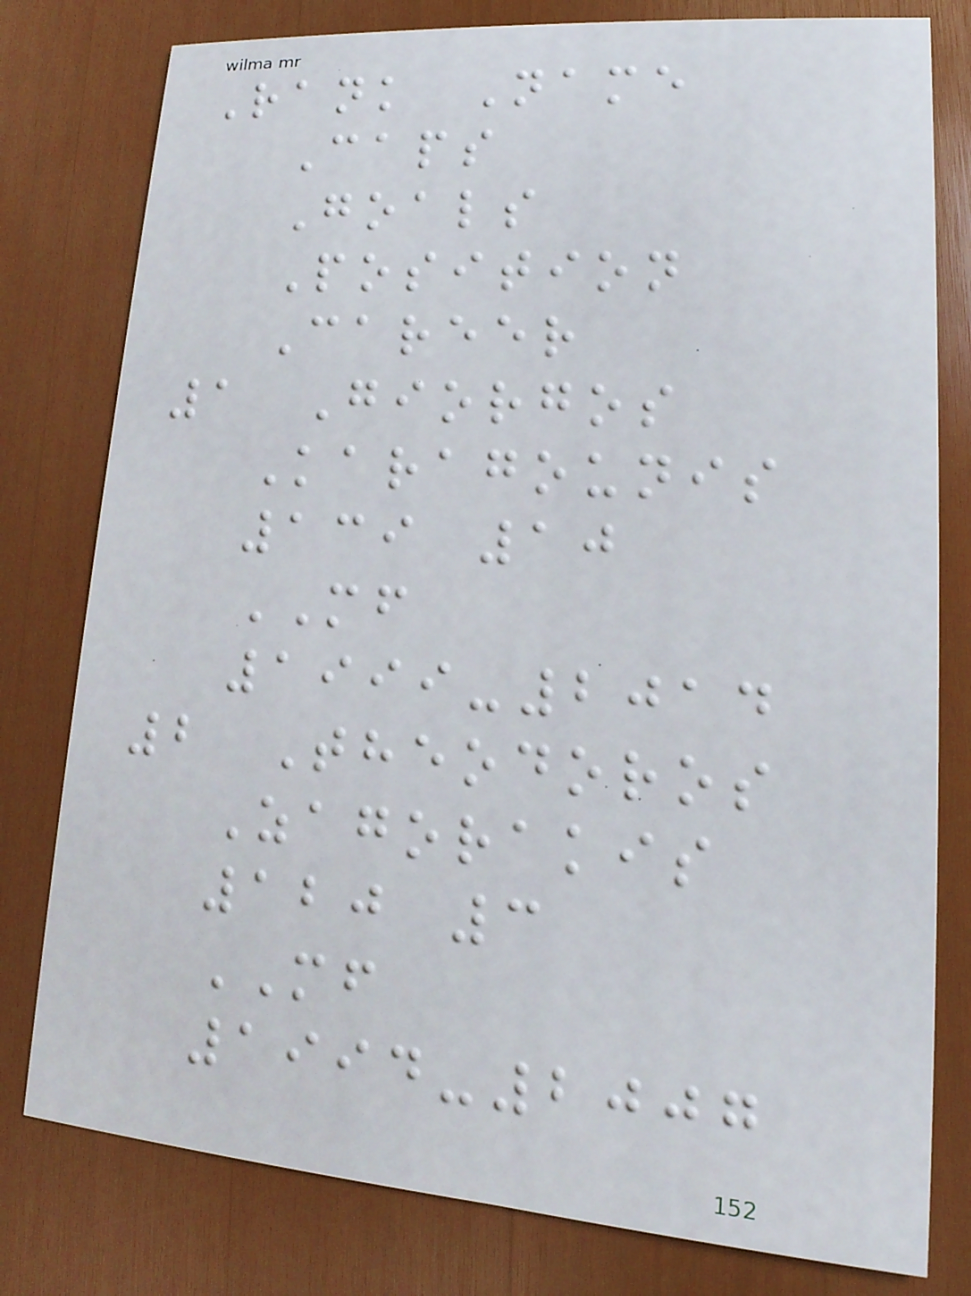Rank Name
Caps
Goals
Position
Career
1 Giorgos
Karagounis
139 10
MF
1999-2014
2 Theodoros
Zagorakis
120 3
MF
1994-2007
